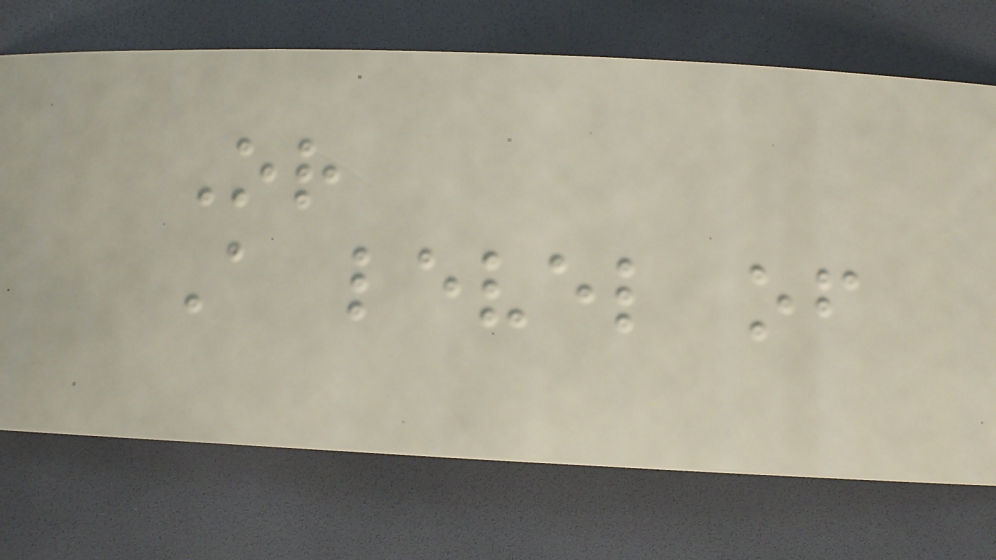Or
A level of
